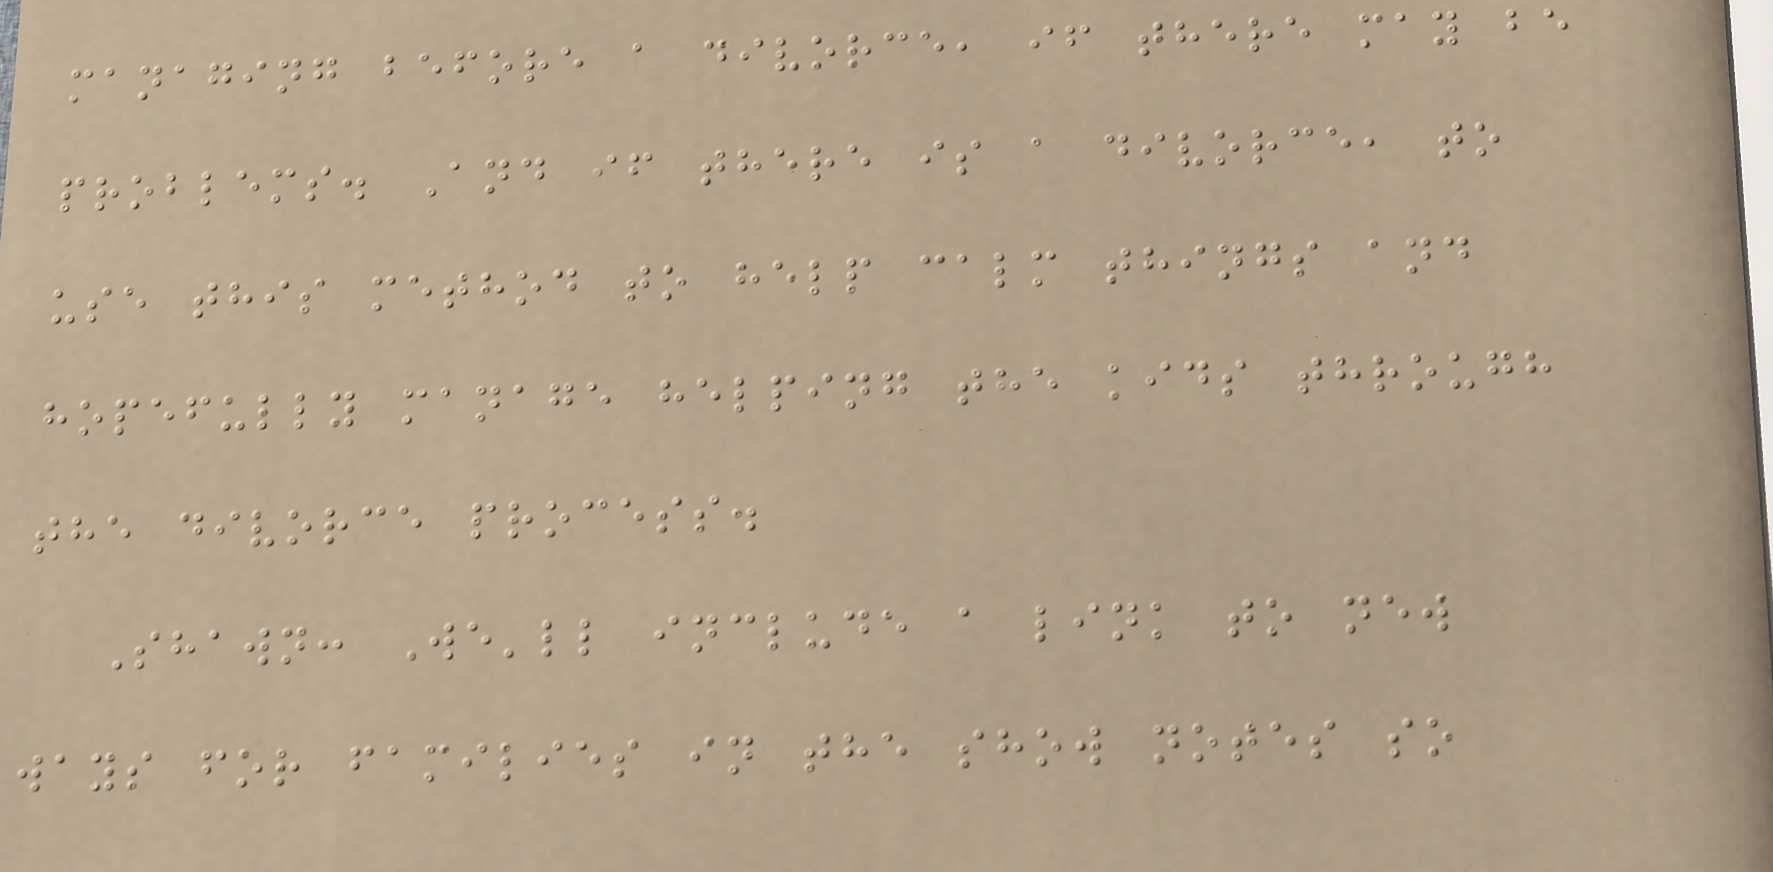managing before a divorce, if there may be
problems. And if there is a divorce, to
use this method to help calm things and
hopefully manage helping the kids through
the divorce process.
Shawn: We'll include a link to new
ways for families in the show notes so
